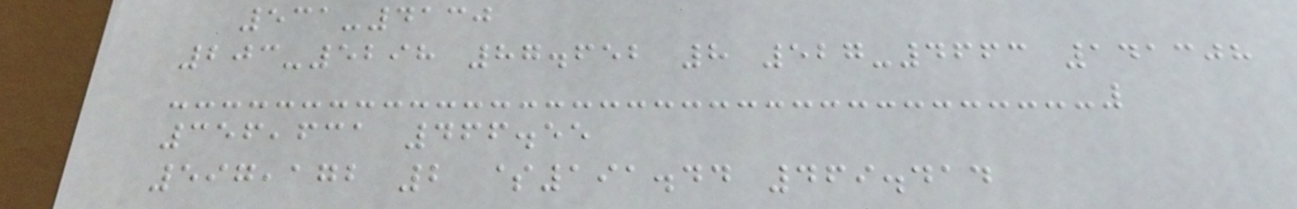531-4130
203-5298 87.652 8 527-4663 141308
356,631 466.55
597,172 2 $191.44 469.414
